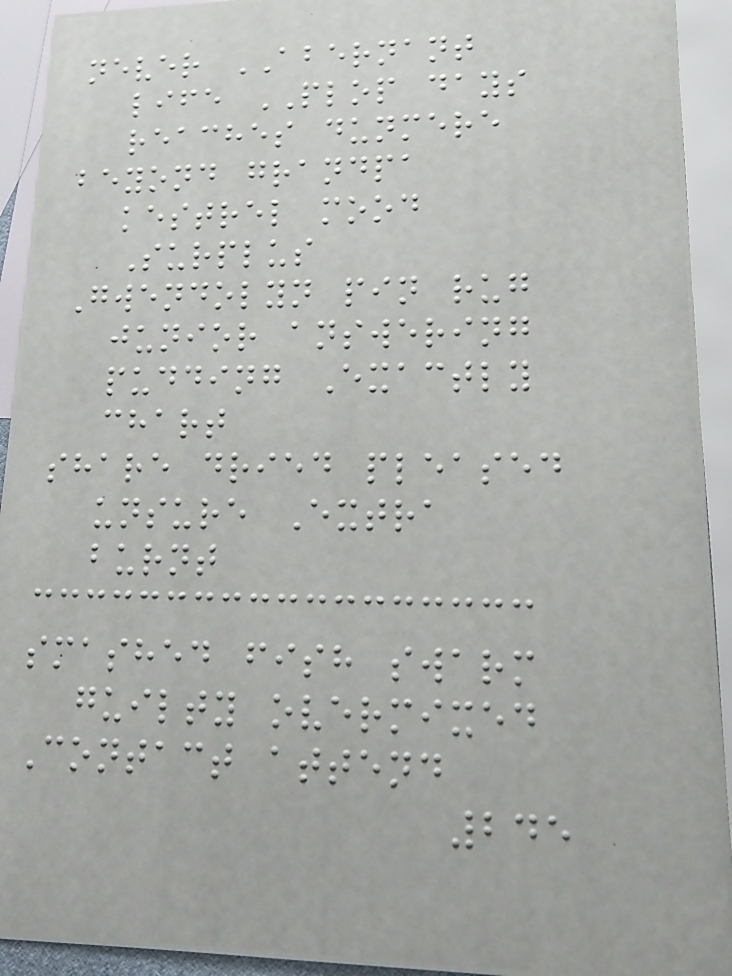never ABERNANT
life PLOP days
reaches dunmere
beyond grandpa
kestrel mood
Surplus
Gwendolyn pin rug
junior answering
pudding Exactly
chart
share dried pleased
unsure Extra
burnt
smashed fish swarm
guilty overmixed
Contact attend
245
